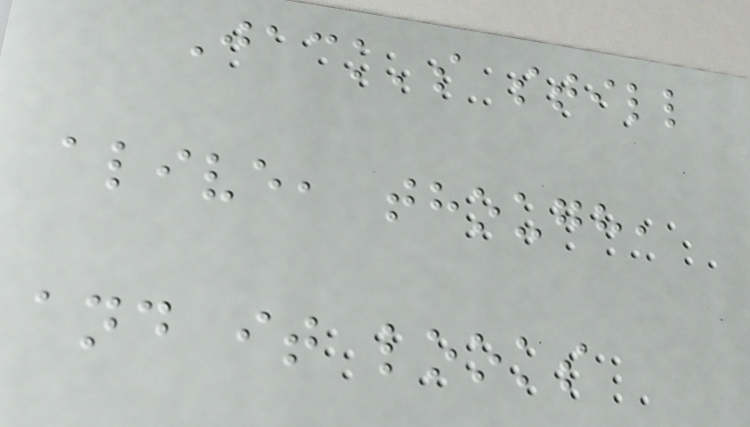Jack's still
alive, though,
and it looks
